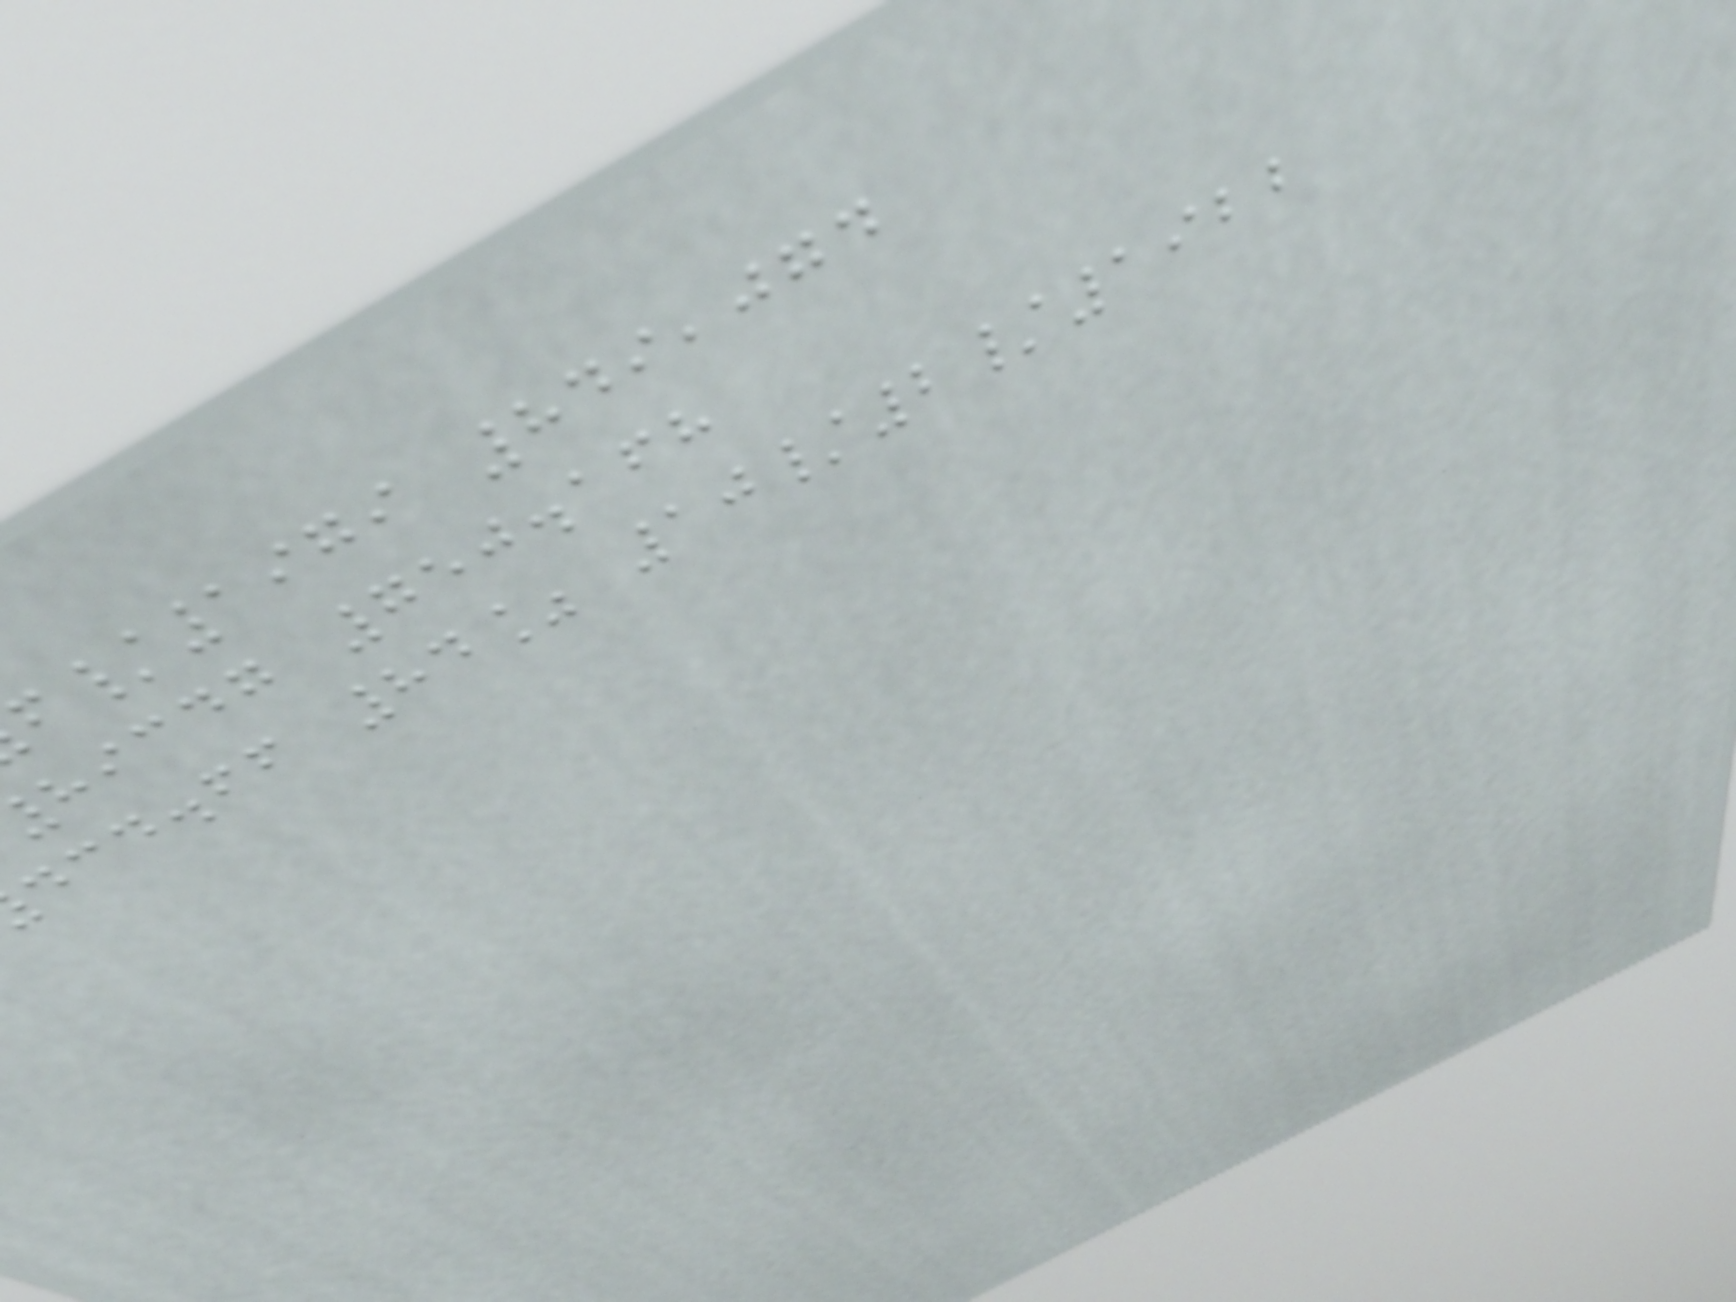/1979 849,074
hicdg 750.168
dcd.ff 84% 10/2/1922
